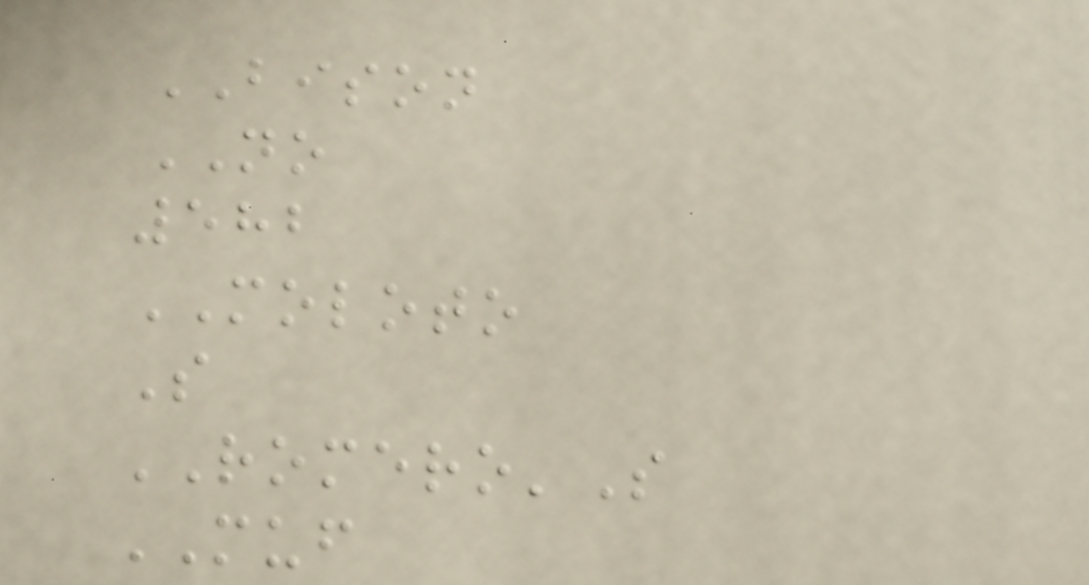BISON
NO
582
MOLOTO
S
ROMERO'S
MUF
